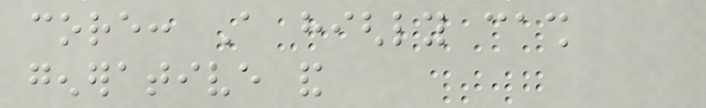core: A highly cash
generative and
